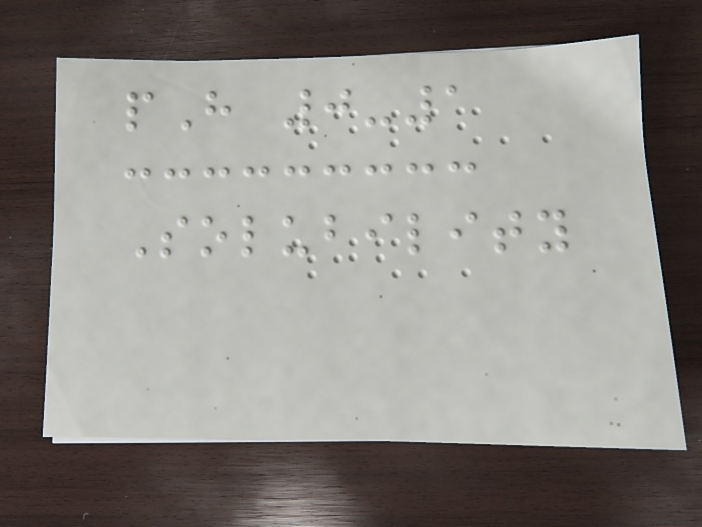pH 0-1
Solubility
